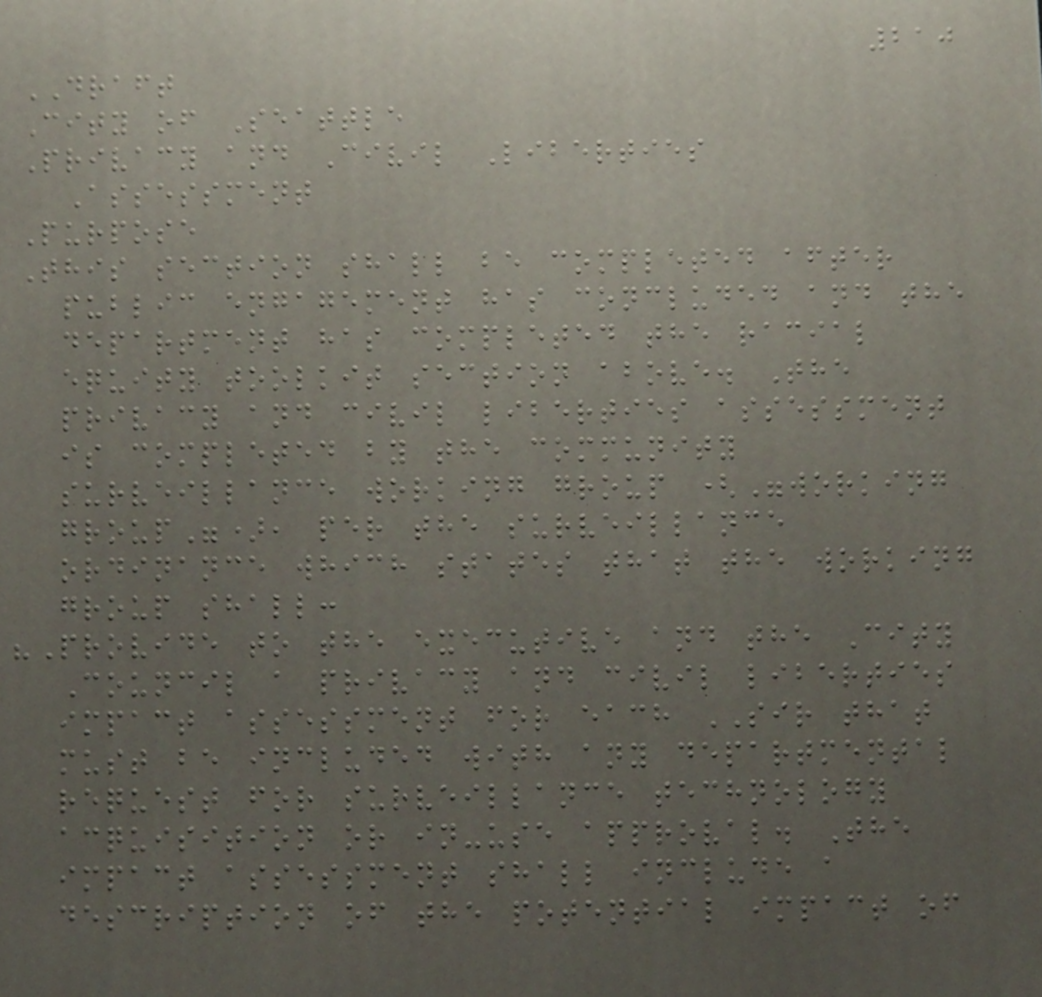210
DRAFT
City of Seattle
Privacy and Civil Liberties
Assessment
Purpose
This section shall be completed after
public engagement has concluded and the
department has completed the racial
equity toolkit section above. The
privacy and civil liberties assessment
is completed by the community
surveillance working group ("working
group"), per the surveillance
ordinance which states that the working
group shall:
"Provide to the executive and the City
Council a privacy and civil liberties
impact assessment for each SIR that
must be included with any departmental
request for surveillance technology
acquisition or in-use approval. The
impact assessment shall include a
description of the potential impact of
